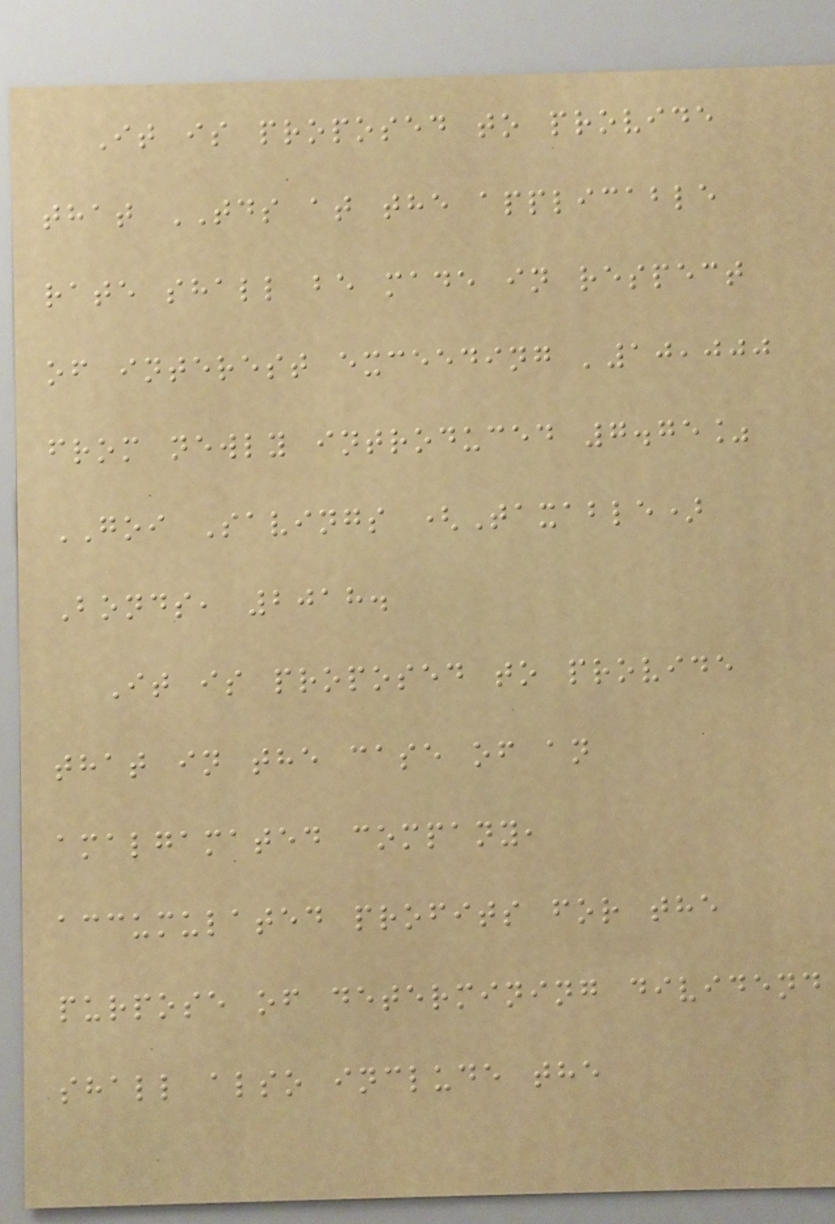It is proposed to provide
that TDS at the applicable
rate shall be made in respect
of interest exceeding '10,000
from newly introduced 7.75%
GOI Savings (Taxable)
Bonds, 2018.
It is proposed to provide
that in the case of an
amalgamated company,
accumulated profits for the
purpose of determining dividend
shall also include the
